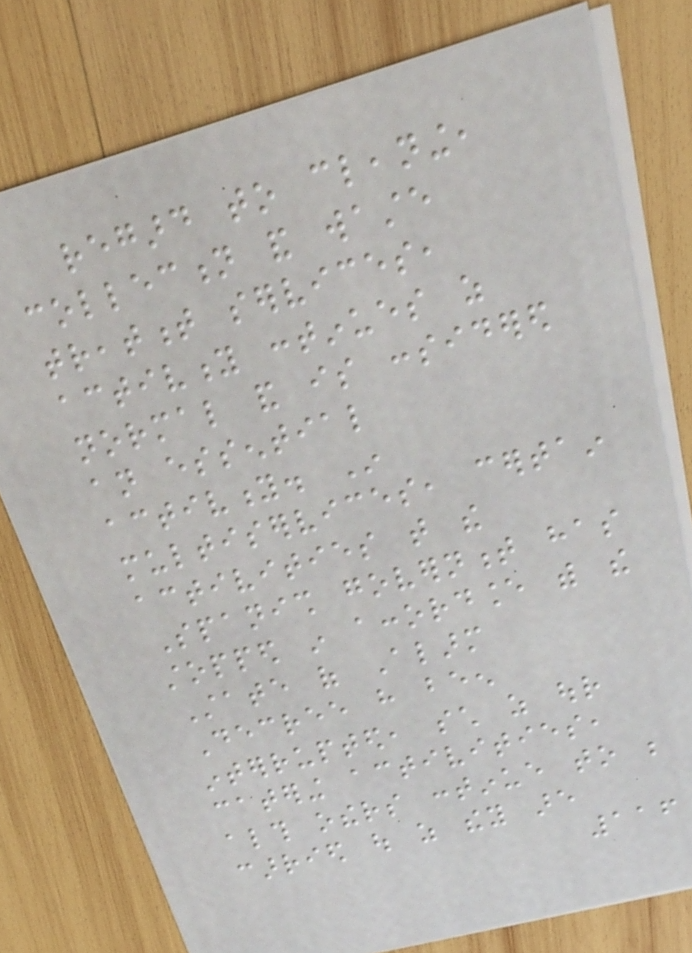regard to cleaning,
collection and waste
treatment services,
activity continues as
normal and is considered
an essential
activity. In
multiservices, certain
activities that the
Spanish government has
stopped in accordance with the
State of Alarm
Decree have been
interrupted, such as our
catering activities,
although others continue to be
carried out as they are
116
